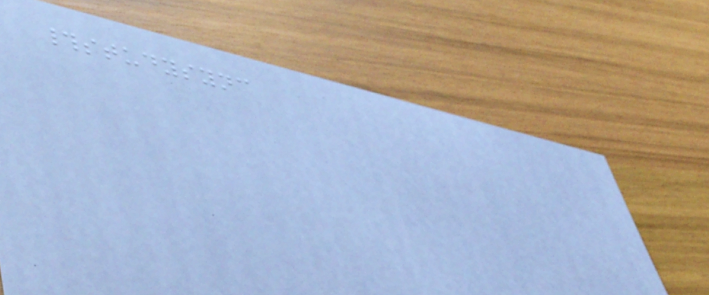#studysync
